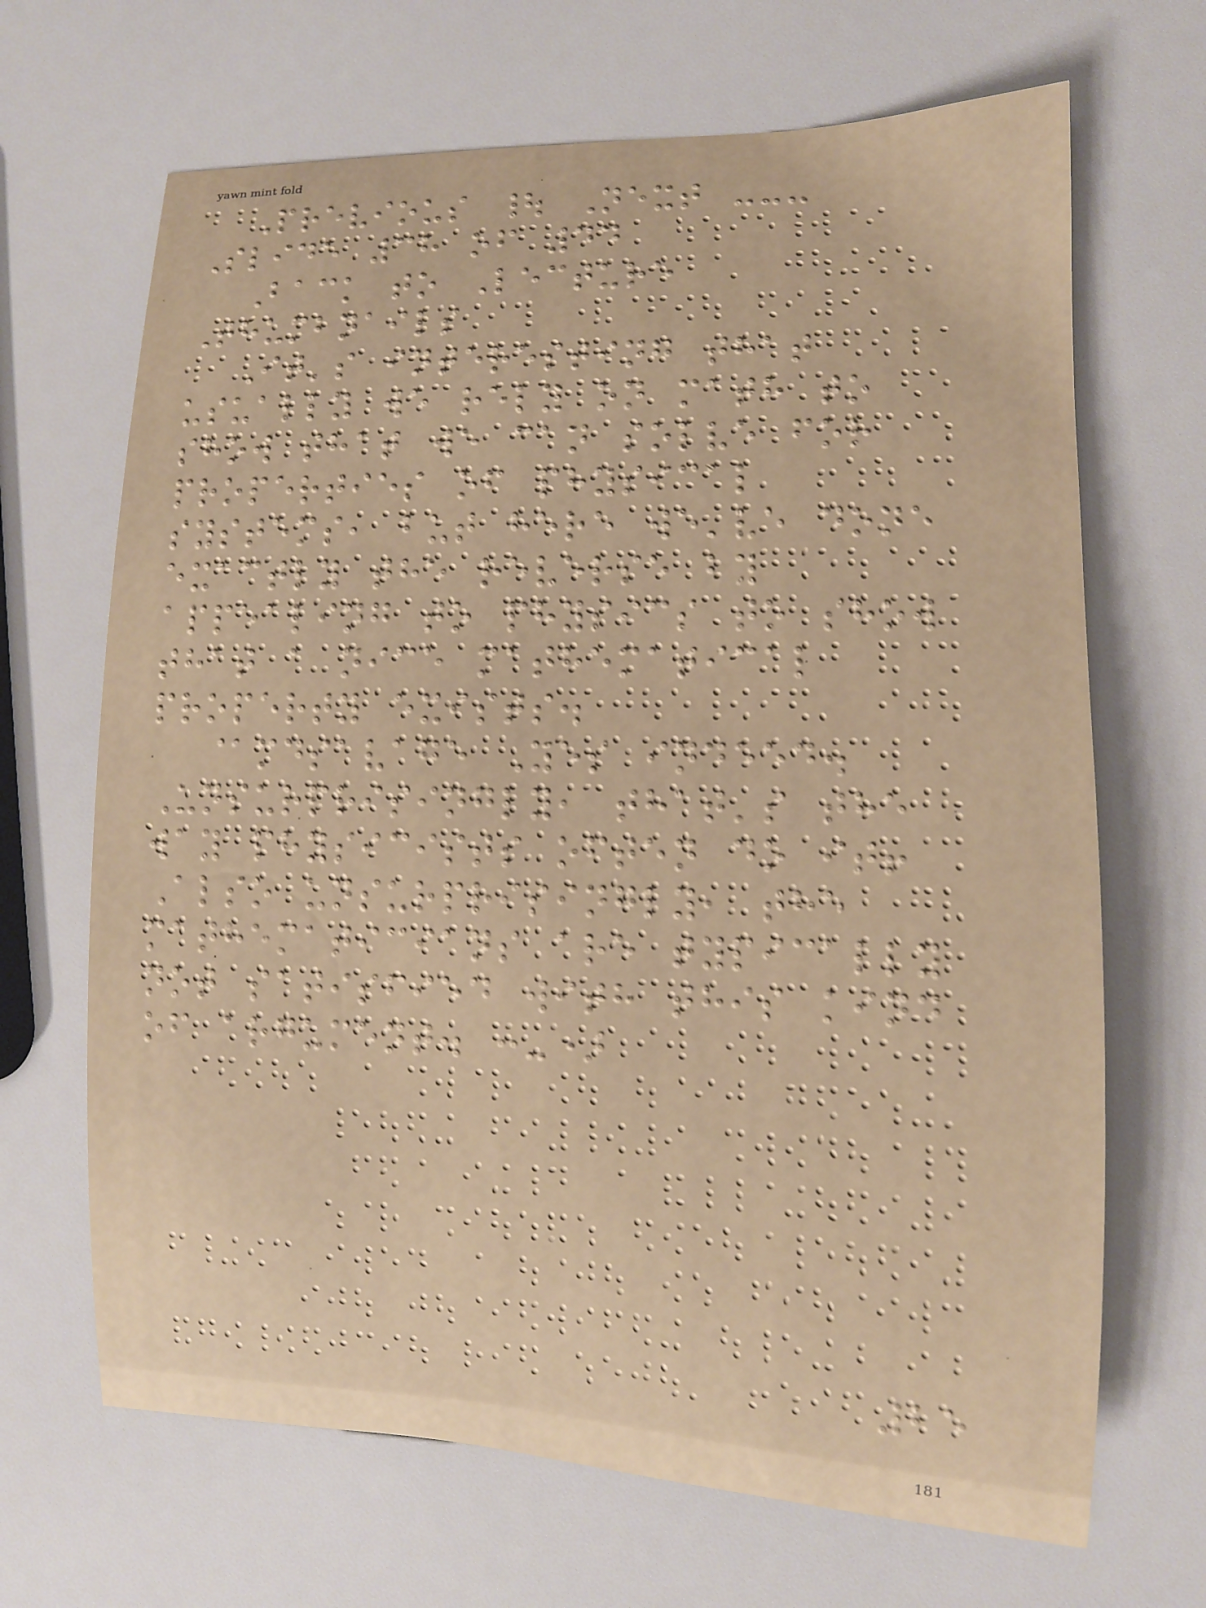Previous | Next ---
Slide 38 of 44
Back to Lecture
Thumbnails
It's interesting that
usually we rely on math to
show that we can solve for
properties of physical
systems, but here we've done
exactly the reverse by
appealing to physics to show
that a nice mathematical
property exists.
@mdsavage Yes indeed.
Unsurprisingly, that's the
way physicists often do it!
Also unsurprisingly, the
mathematicians are typically
not satisfied with this kind
of argument. :-)
25
